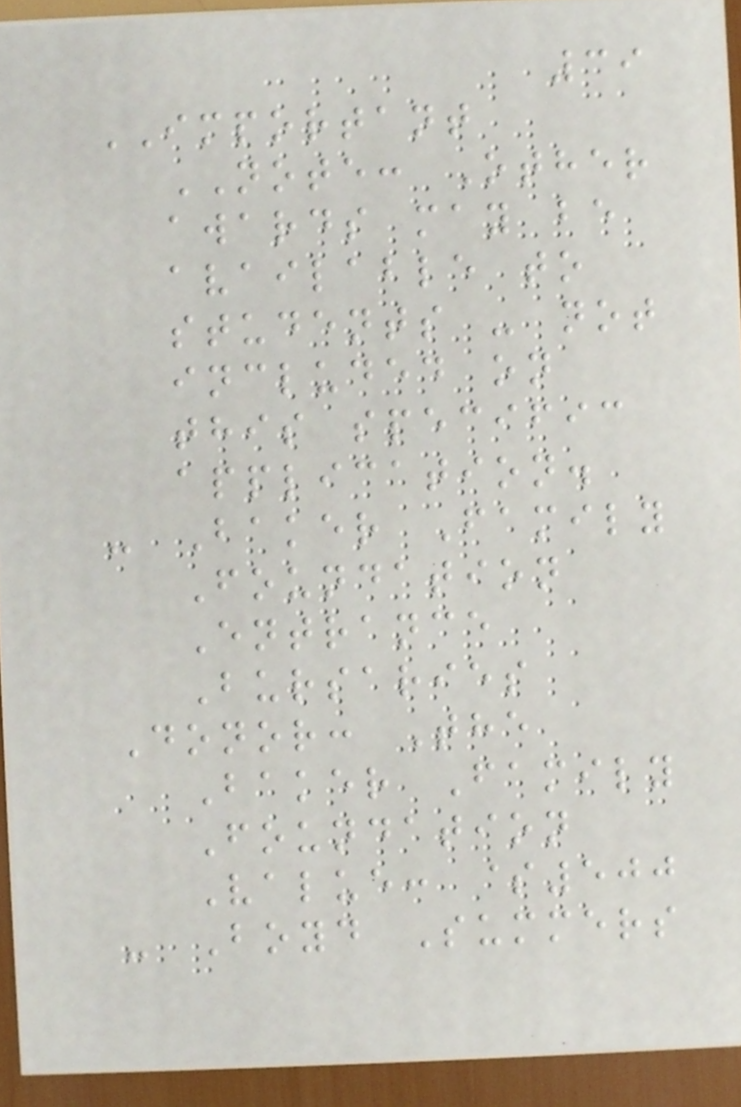39
IMPORTANT
NOTE: Other
awards may be
available to
students - not
included on
this specific
application.
- Baker Family
Foundation
Entrance
Bursaries
Donor: The
Baker Family
Foundation
Value: $500
- Boyd Summers
